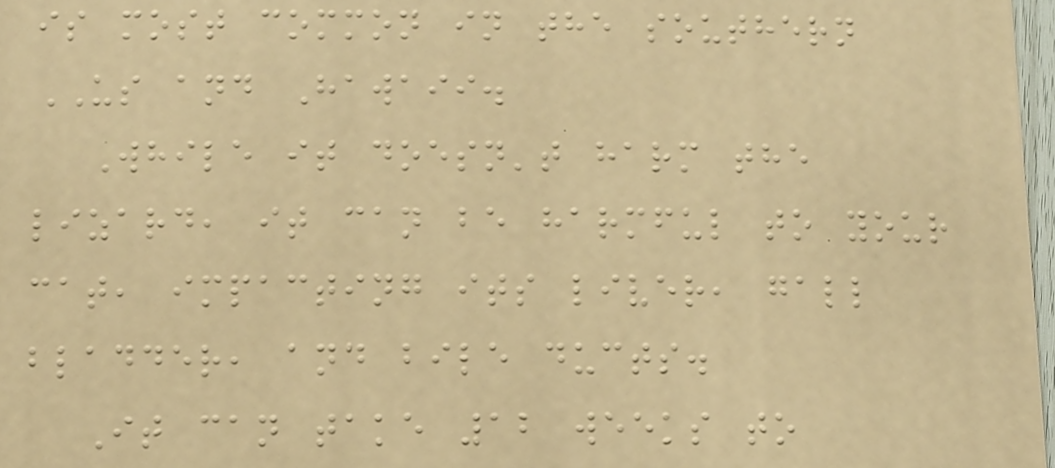is most common in the southern
US and Hawaii.
While it doesn't harm the
lizard, it can be harmful to your
cat, impacting its liver, gall
bladder, and bile ducts.
It can take 12 weeks to
